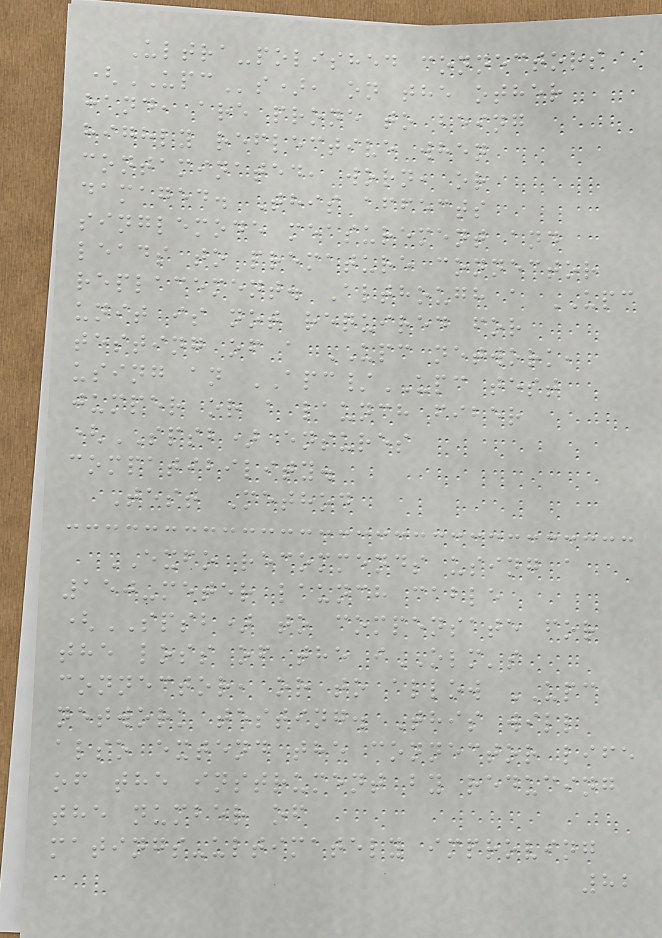Ultra-polished connectors
(UPCs), on the other
hand, are prone to being
highly reflective when
contaminated, worn, or
damaged. This affects
singlemode measurement and
leads to premature connector
replacement. Although a UPC
unit is not required for
testing of a UPC network,
using an APC/UPC test
jumper or a launch fiber
(SPSB) ensures
compatibility.
Test Method
EXFO recommends using a
150-meter launch cable
(SPSB) to compensate for
the loss of the iOLM's
connector, or to allow UPC
network testing. This will
also extend the connector life
of the instrument by reducing
the number of
matings-ultimately improving
82
